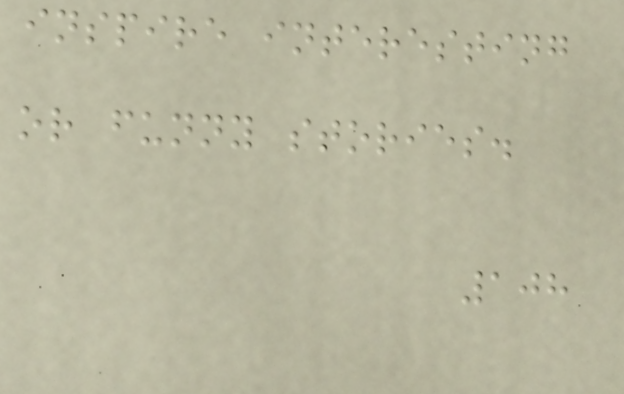inspire interesting
or funny stories.
108
